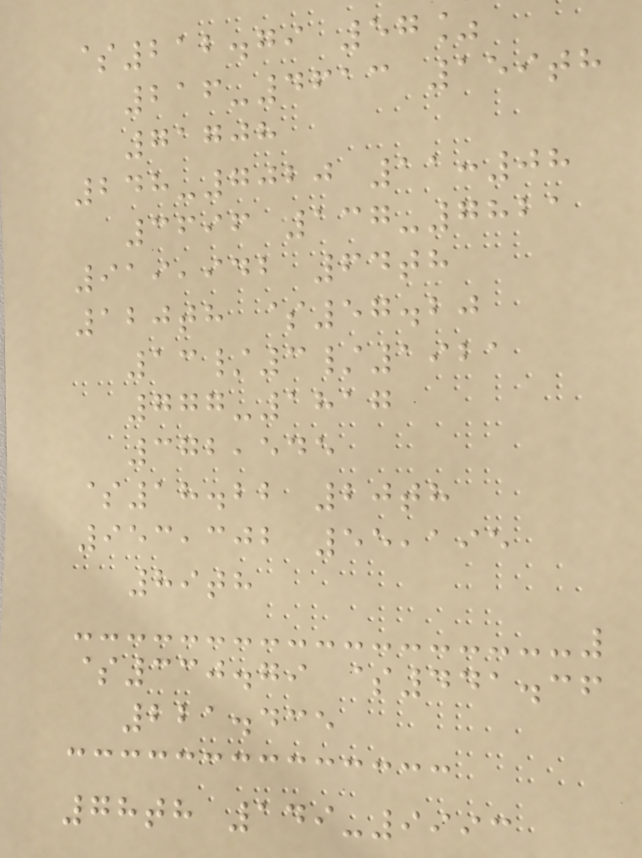$212.79 57%
216-4613 159th
71708
248-7020 11:08
3696 137-7821
919,942 64th
120th $57.20
13/3/1921
777-1817
372,545
$18.22 20th
953,302 55,195
89th
$330.79 $441.36
221.435
78th 149-9993
